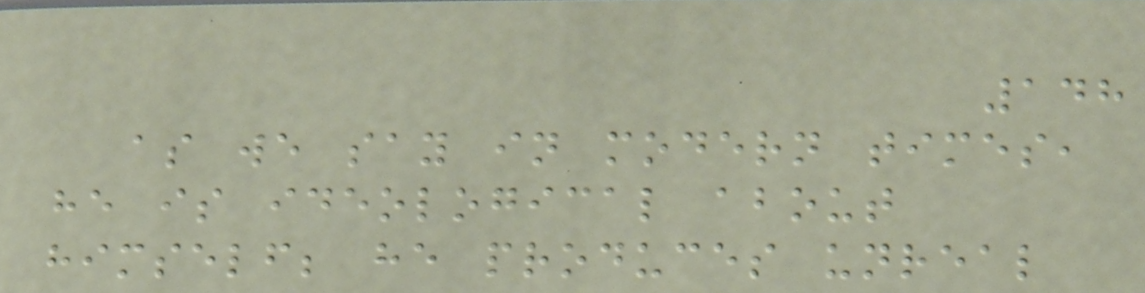148
as we say in modern times,
he is ideological about
himself; he produces unreal
